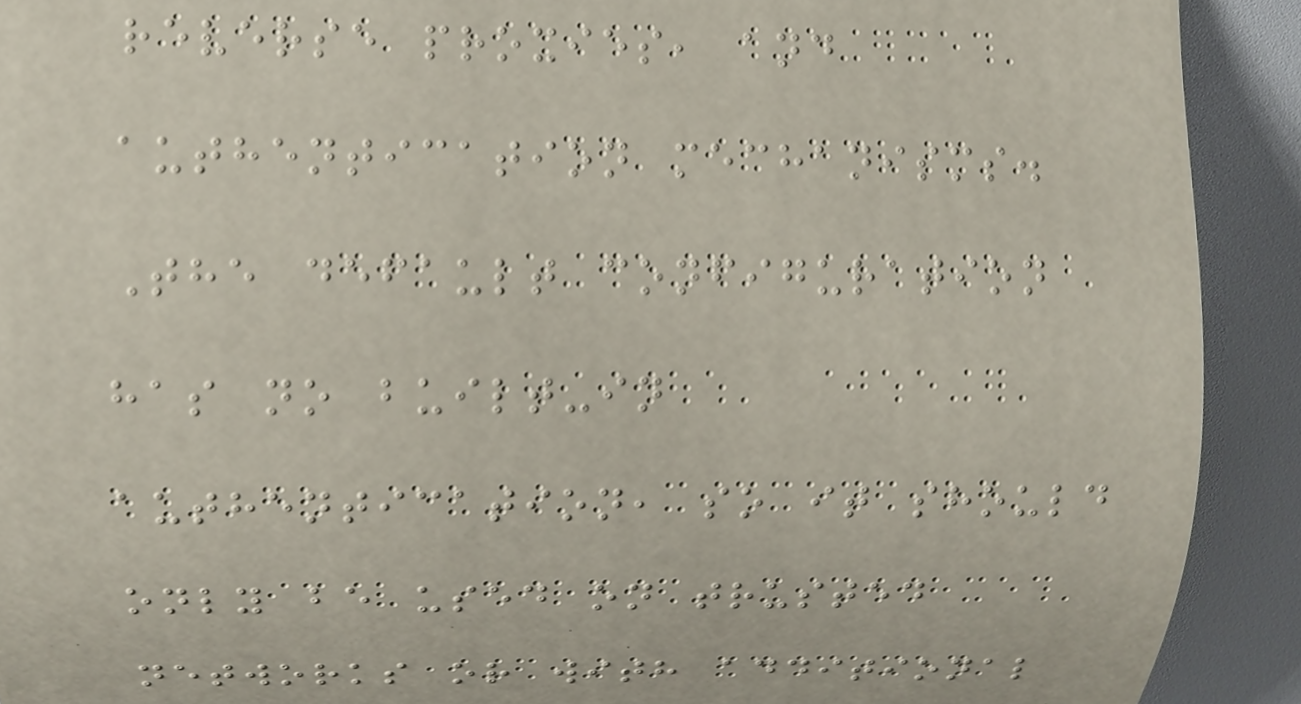reverse proxies, and
authentication mechanisms.
The default configuration
has no built-in
authentication, so it should
only be used on trusted
networks or with additional
